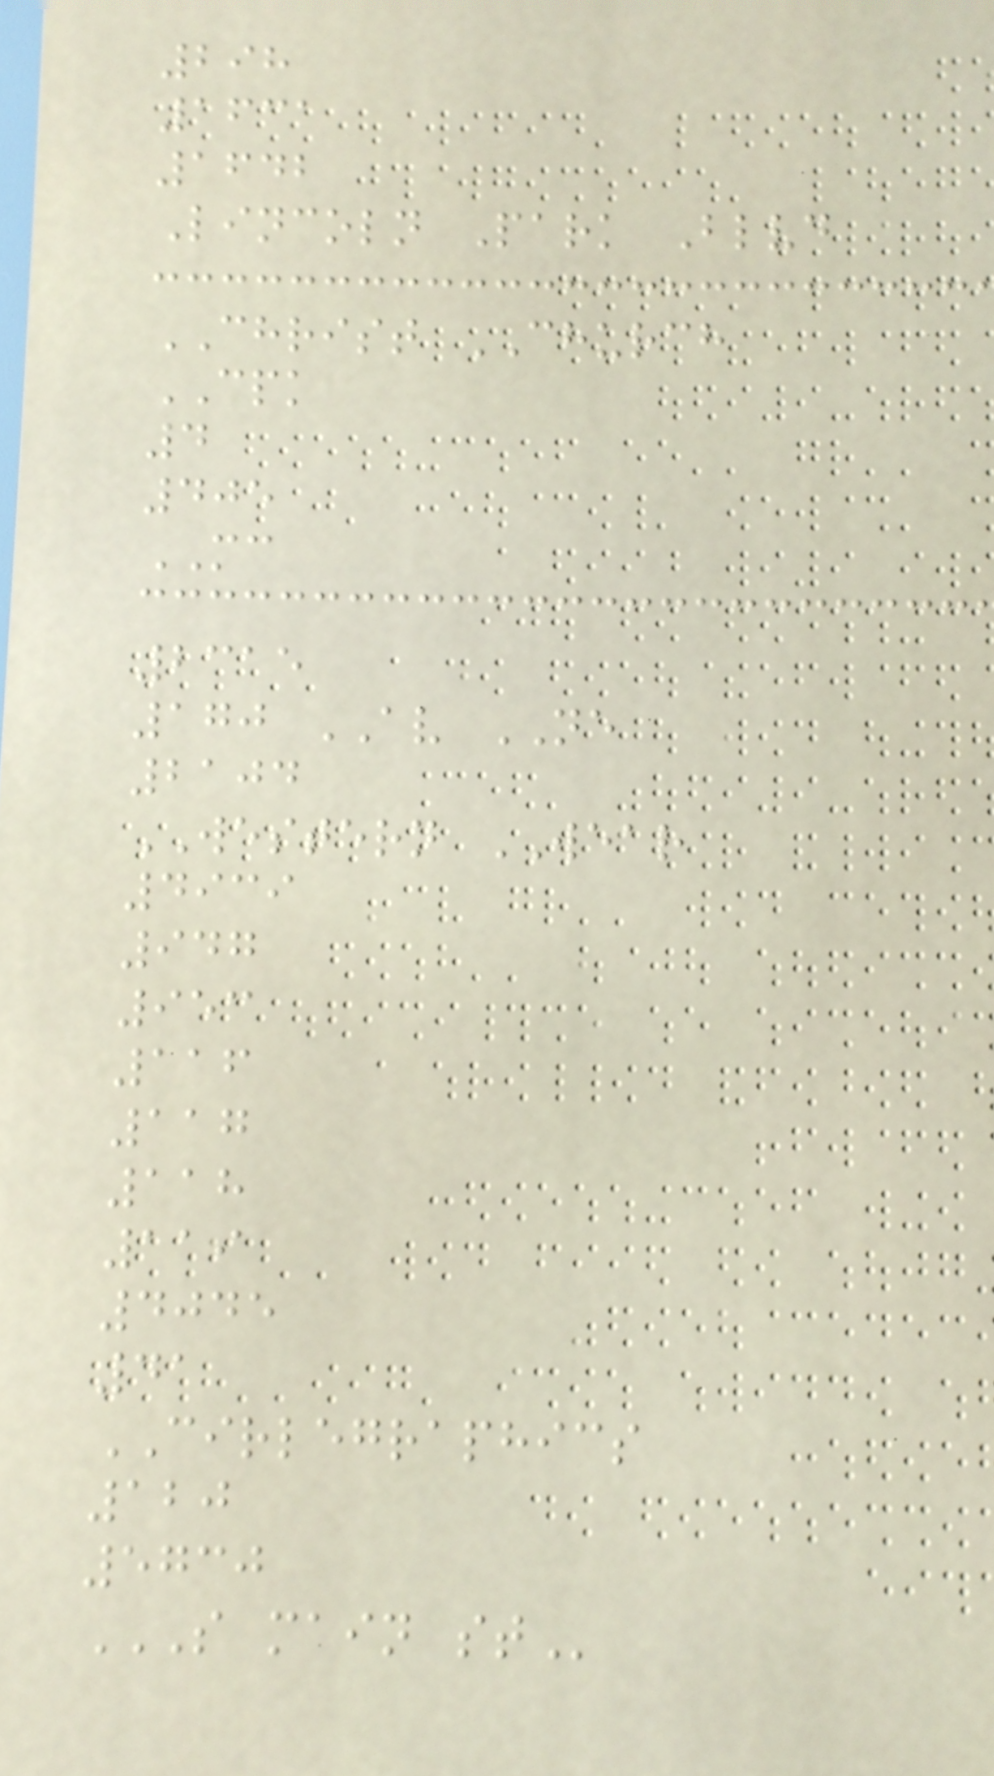298
1631
1642
Lincoln Park Blvd
CHRIST CHURCH
CPK
4
405
MC
2315
170 AV NE
2104
WESTERN WEAR
4939
947
953
116
117
118
119
4045
41
CIRLEGRAPHICS
120
5730
S MAIN ST
